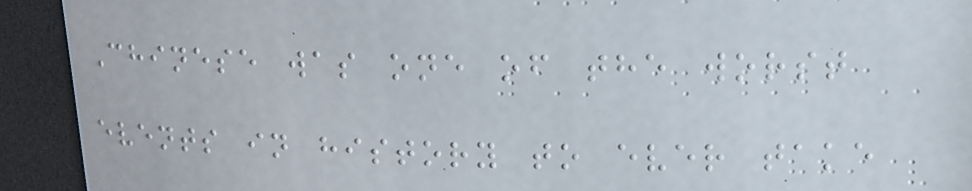Chinese was one of the worst
events in history to ever take
